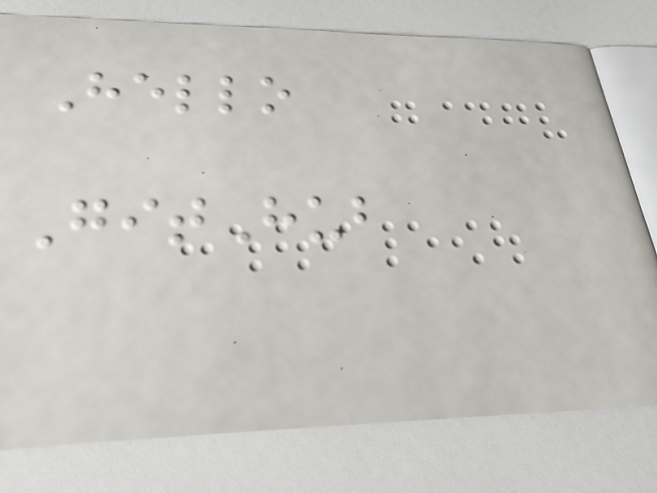Hello
GitHub
